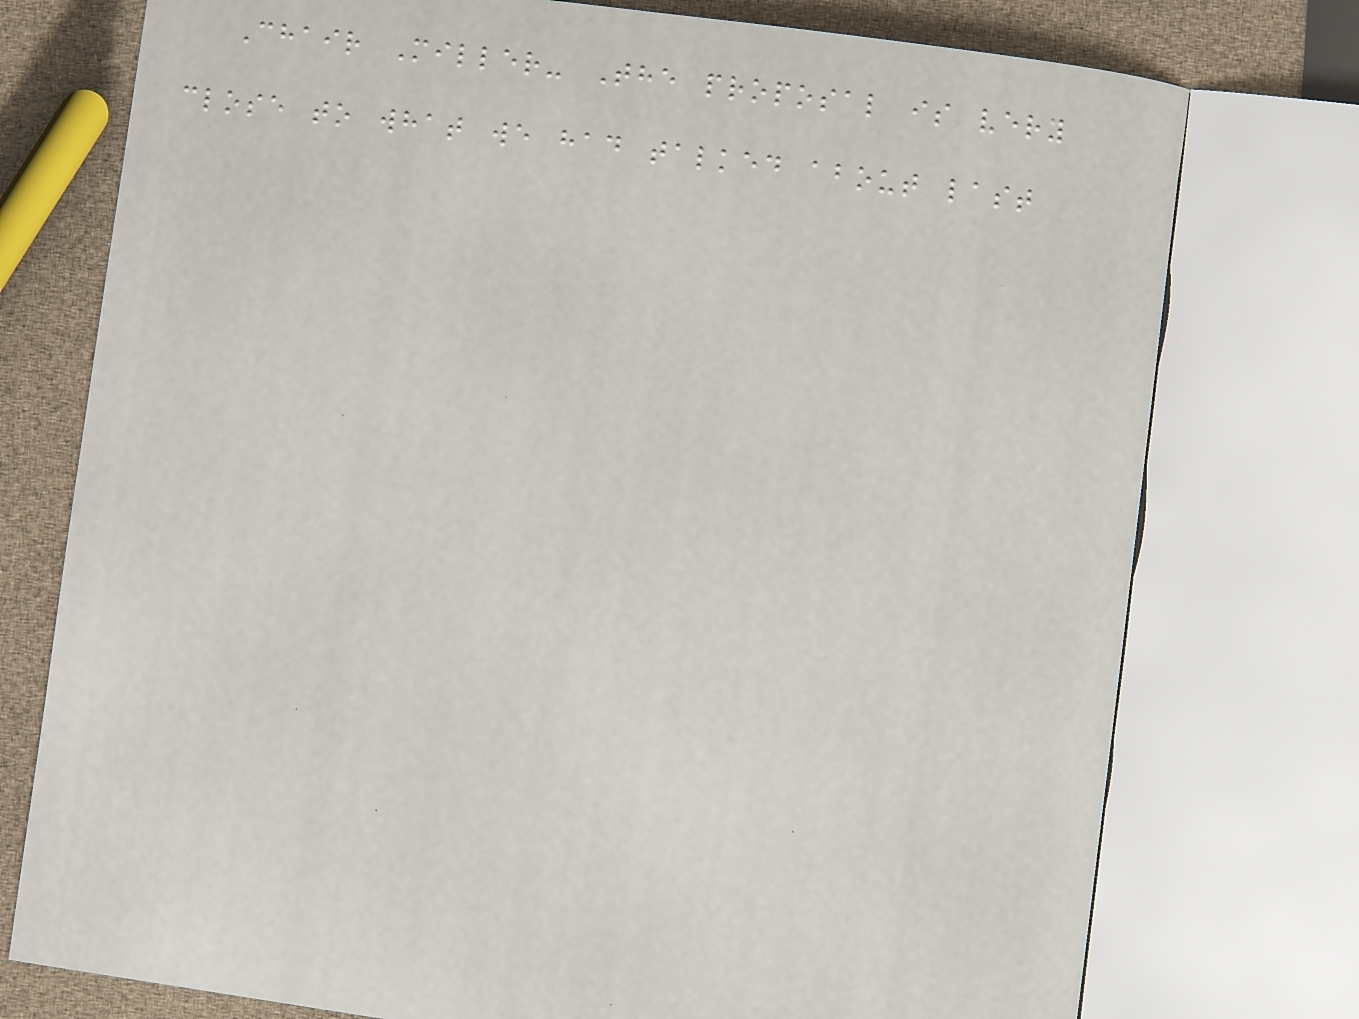Chair Miller- The proposal is very
close to what we had talked about last
